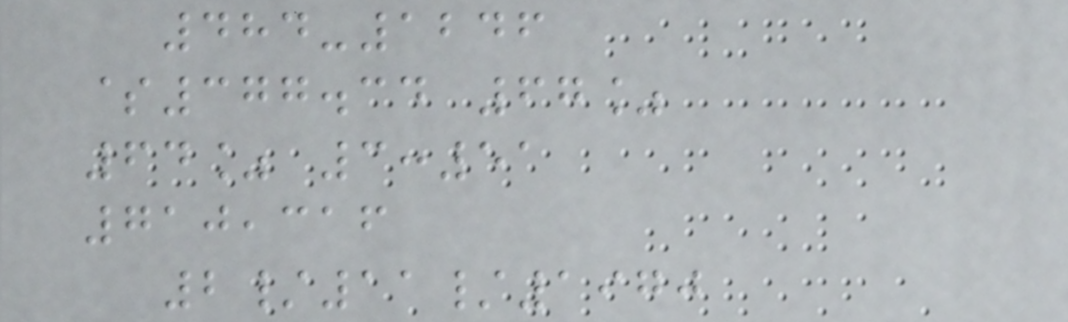484-1246
$377.34 67%
64% 3:51
710,316
2/11/1970
